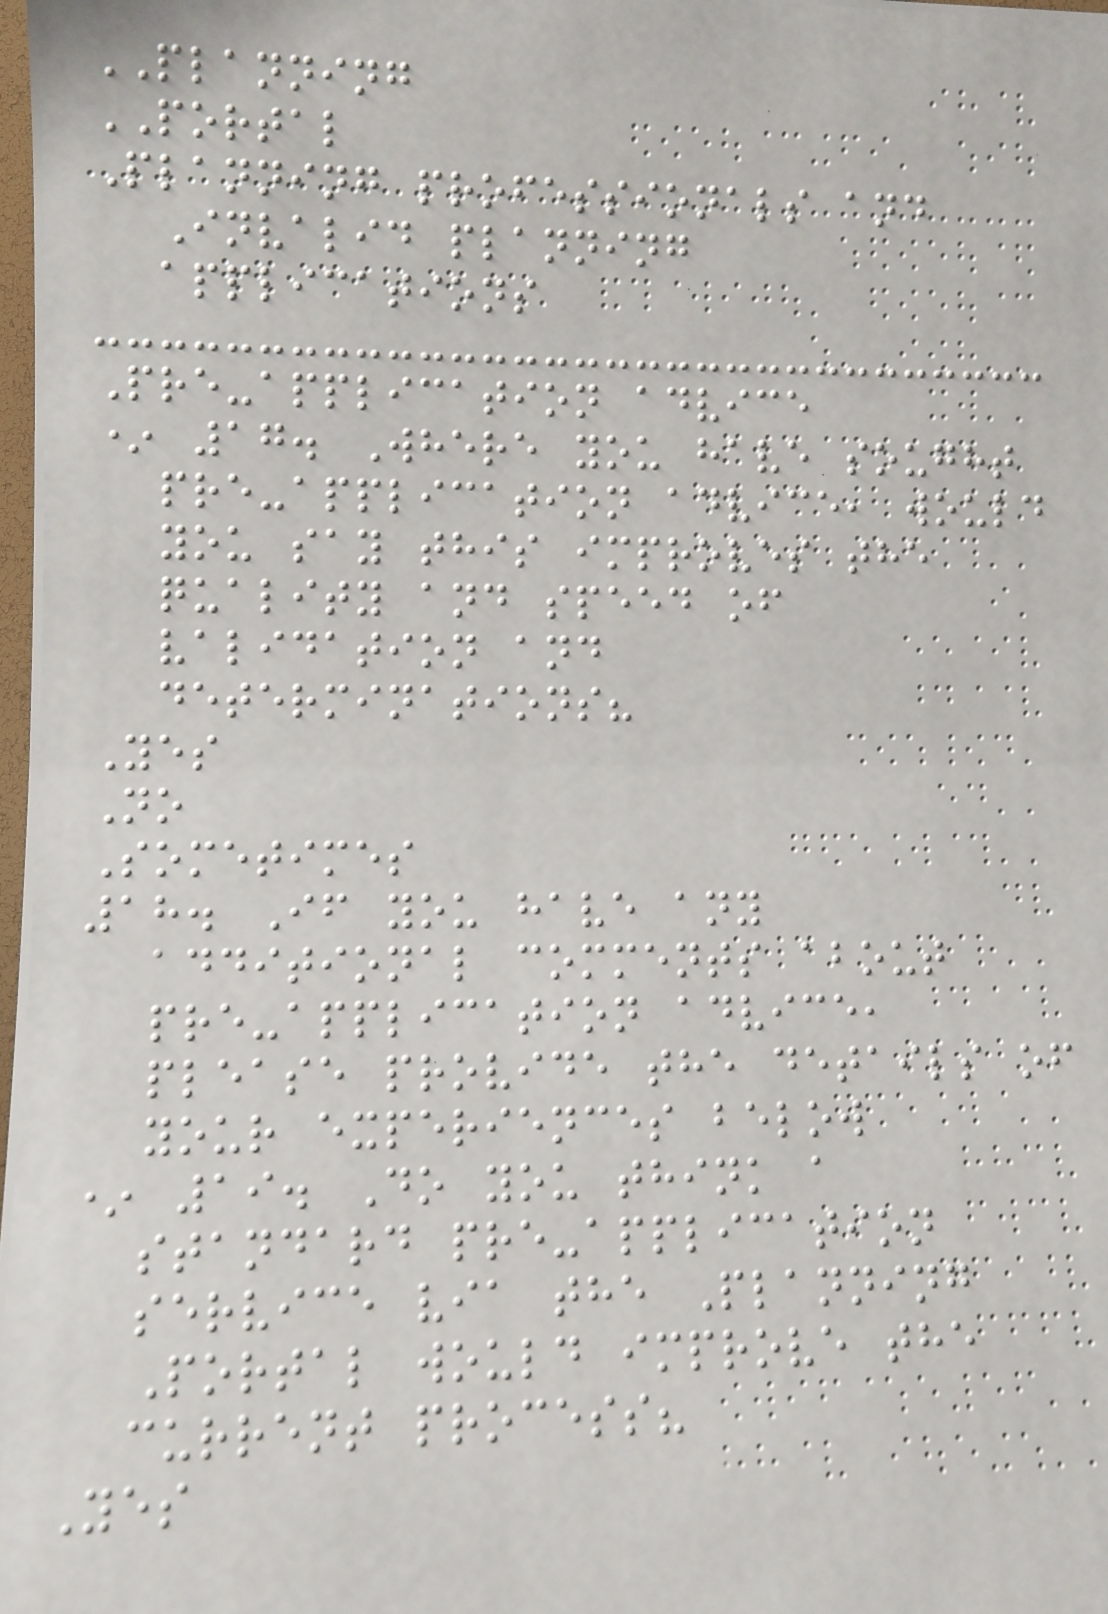PLANNING
PORTAL
Planning professionals and
Invalid planning
applications
Pre-application advice
* 17. Where you have sought
pre-application advice, would
you say this improves the
quality and speed of
validation and
determinations?
Yes
No
Sometimes
18. If you have any
additional comments about
pre-application advice,
please provide the details of
your experiences below
* 19. Do you think a
standard pre-application
service via the Planning
Portal would improve the
current process?
Yes
